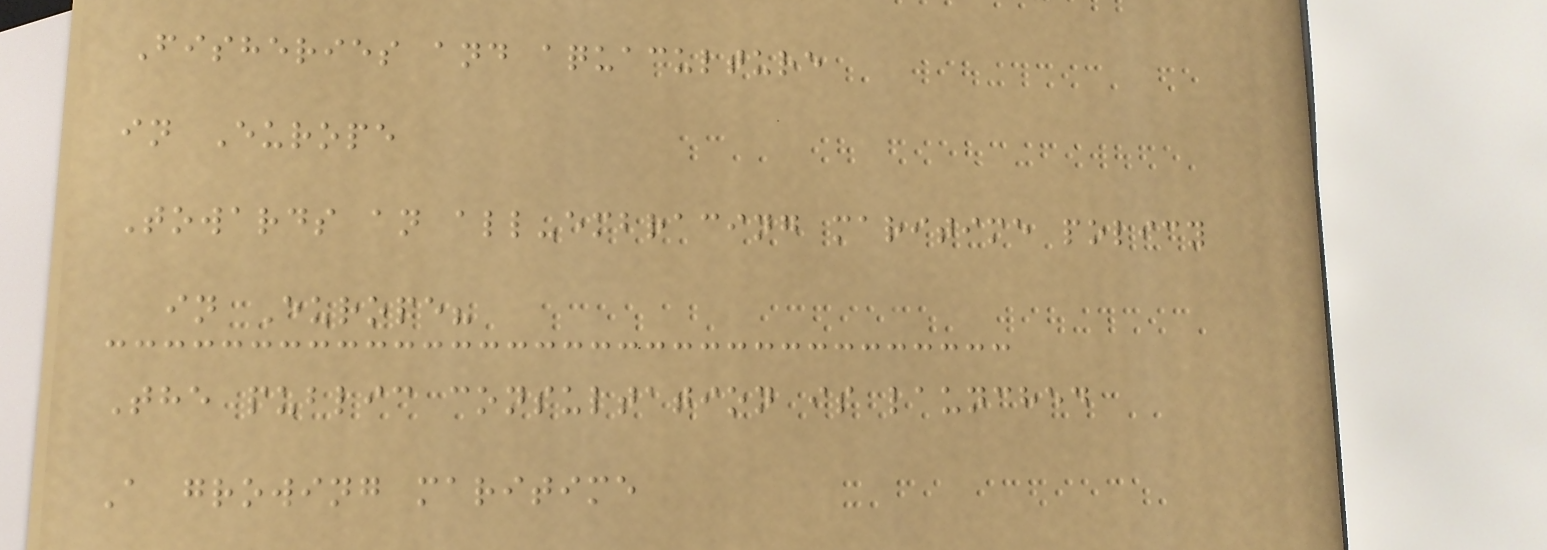Fisheries and aquaculture
in Europe
Towards an all-embracing maritime policy
in Europe?
The public consultation is launched
A growing maritime
